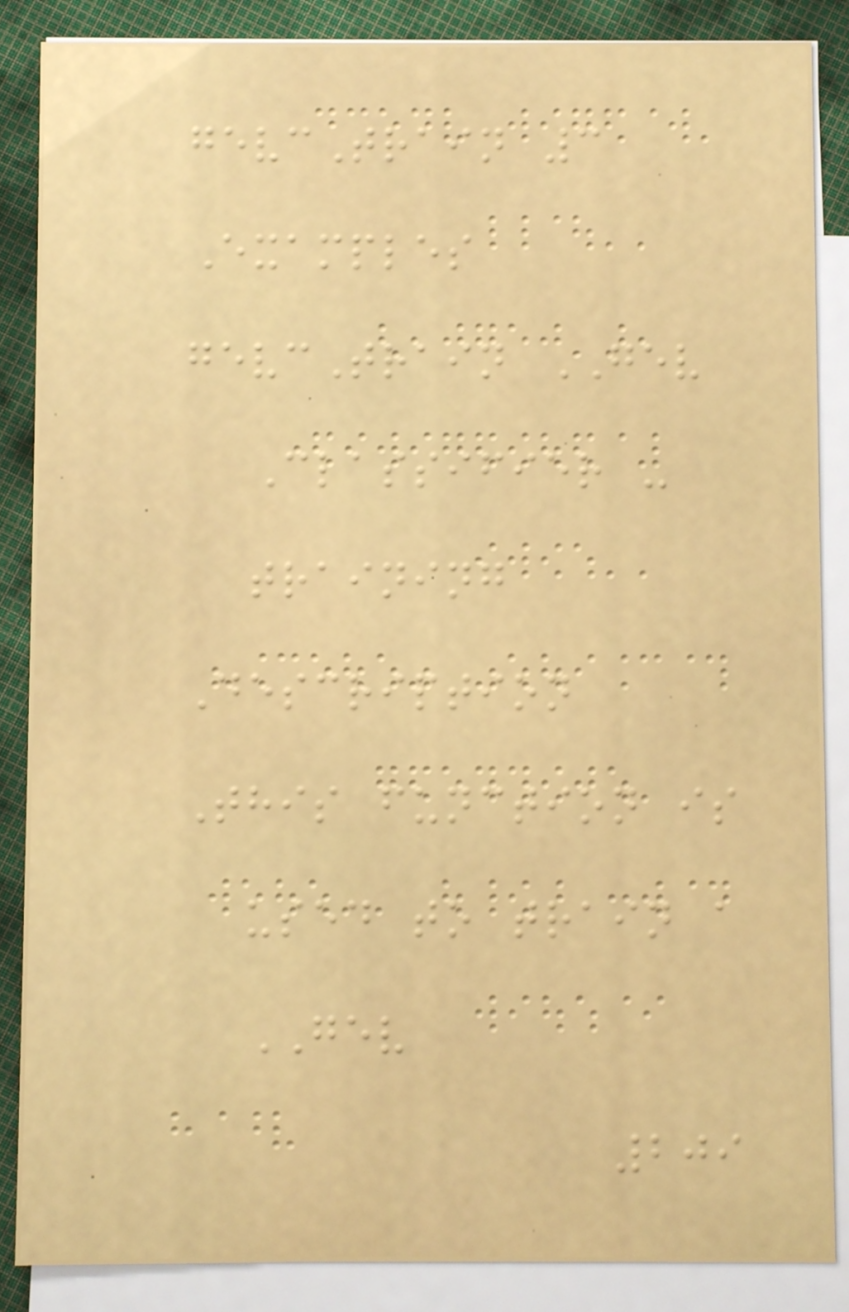gevcTrain 3
Examples
gevcTrain GEV
Classifier -
training
Description
This function is
used to train a
GEV
209
